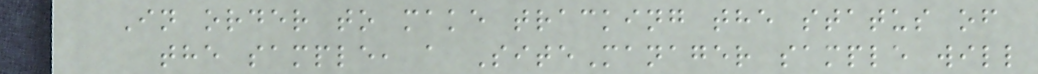In order to make tracking the status of
the sample, a SiteManager sample will
